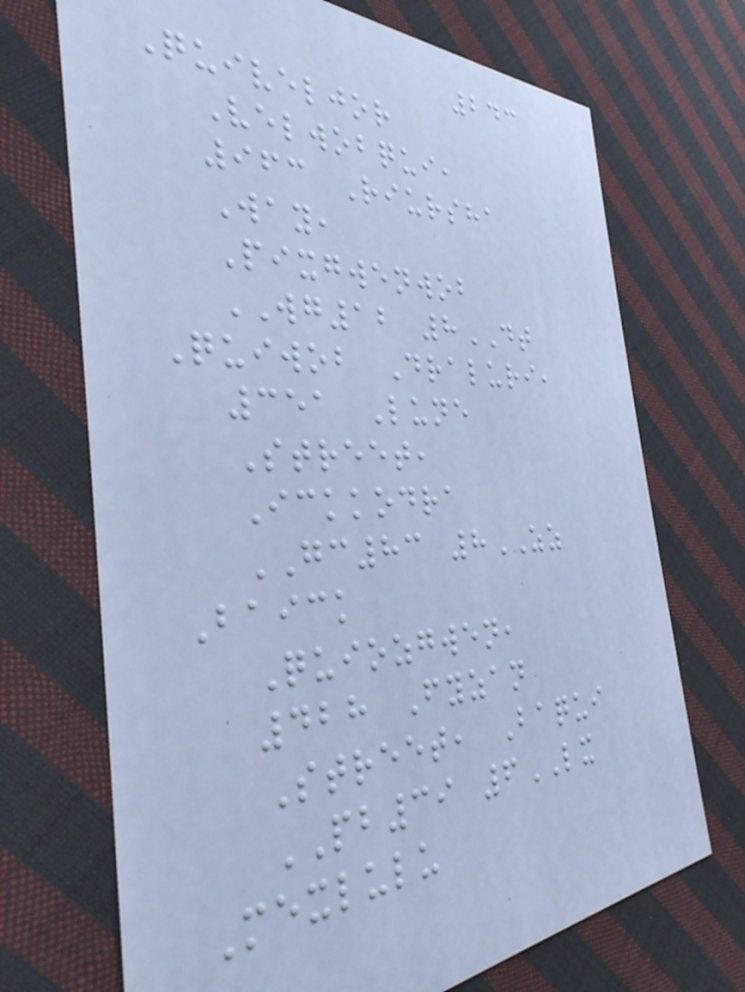243
Quiveljor
Velwobqui,
963 Riursha
Way,
Pixgwenwob
WG12 8DT
Quiwob Draluri,
351 Lune
Street,
Ickkodra
GC83 8ZZ
Baick
Quiozgwen,
428 Fyzan
Street, Baqui
PB39 6LX
Mexlulu
